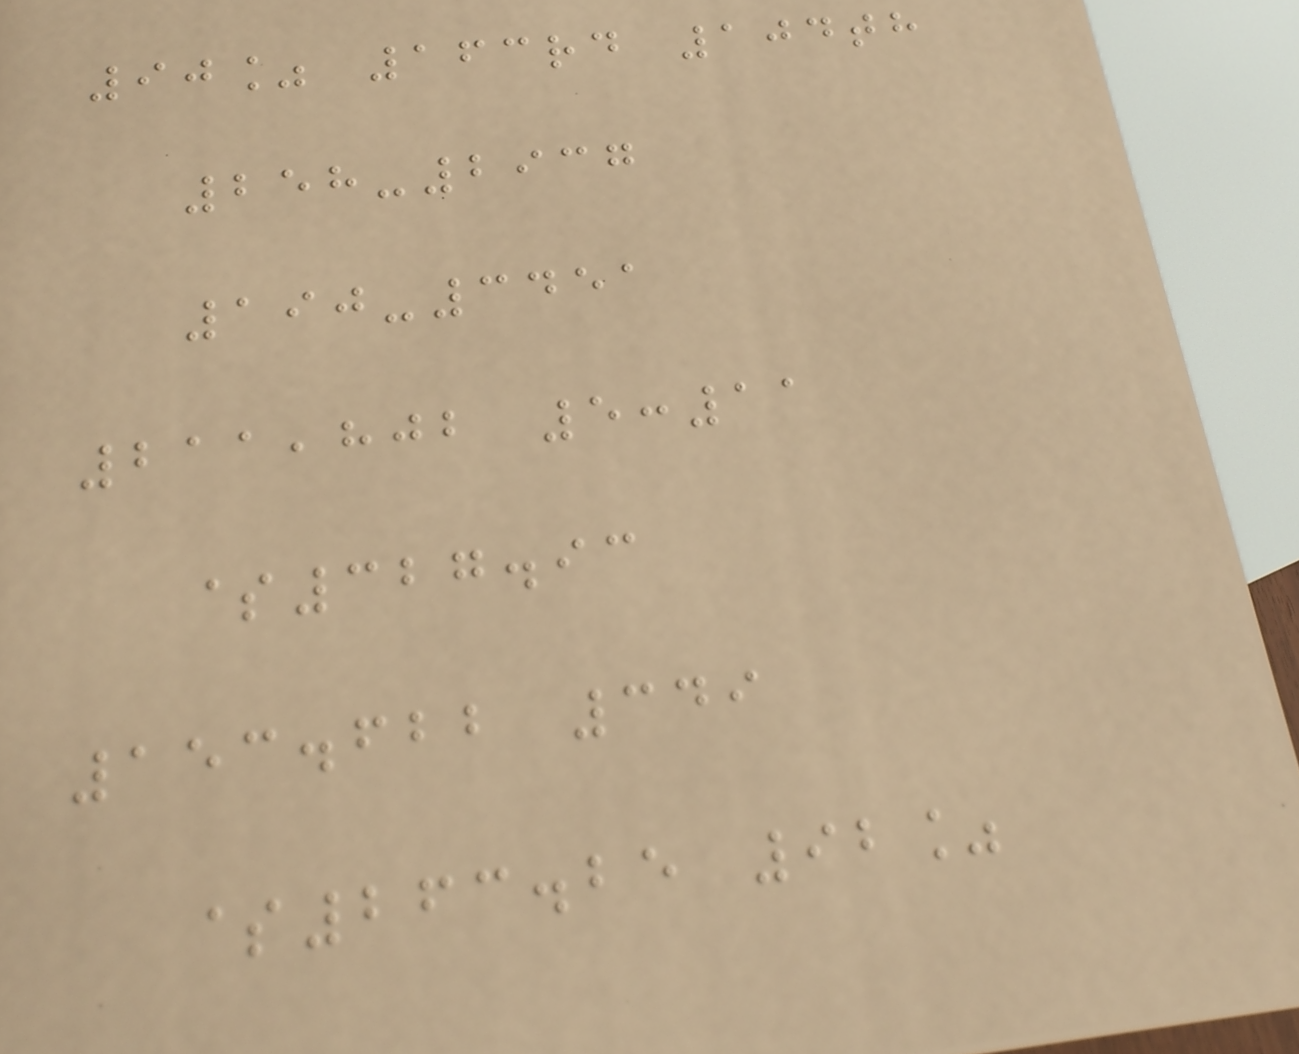90% 163rd 104th
258-2937
190-3451
211,802 5:11
$327.93
153.622 349
$263.25 92%
